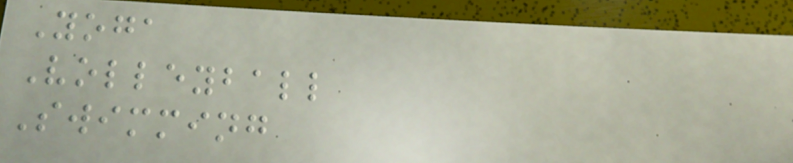Yoga
Volleyball
Swimming
